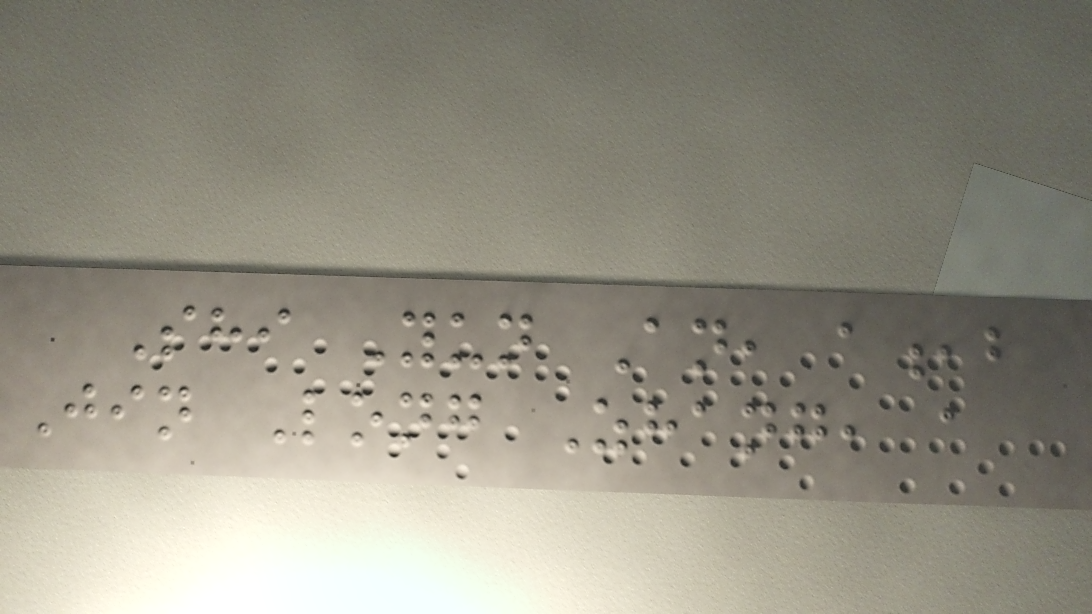Shi Yun An, a,b
Jin Long Zhang, a
